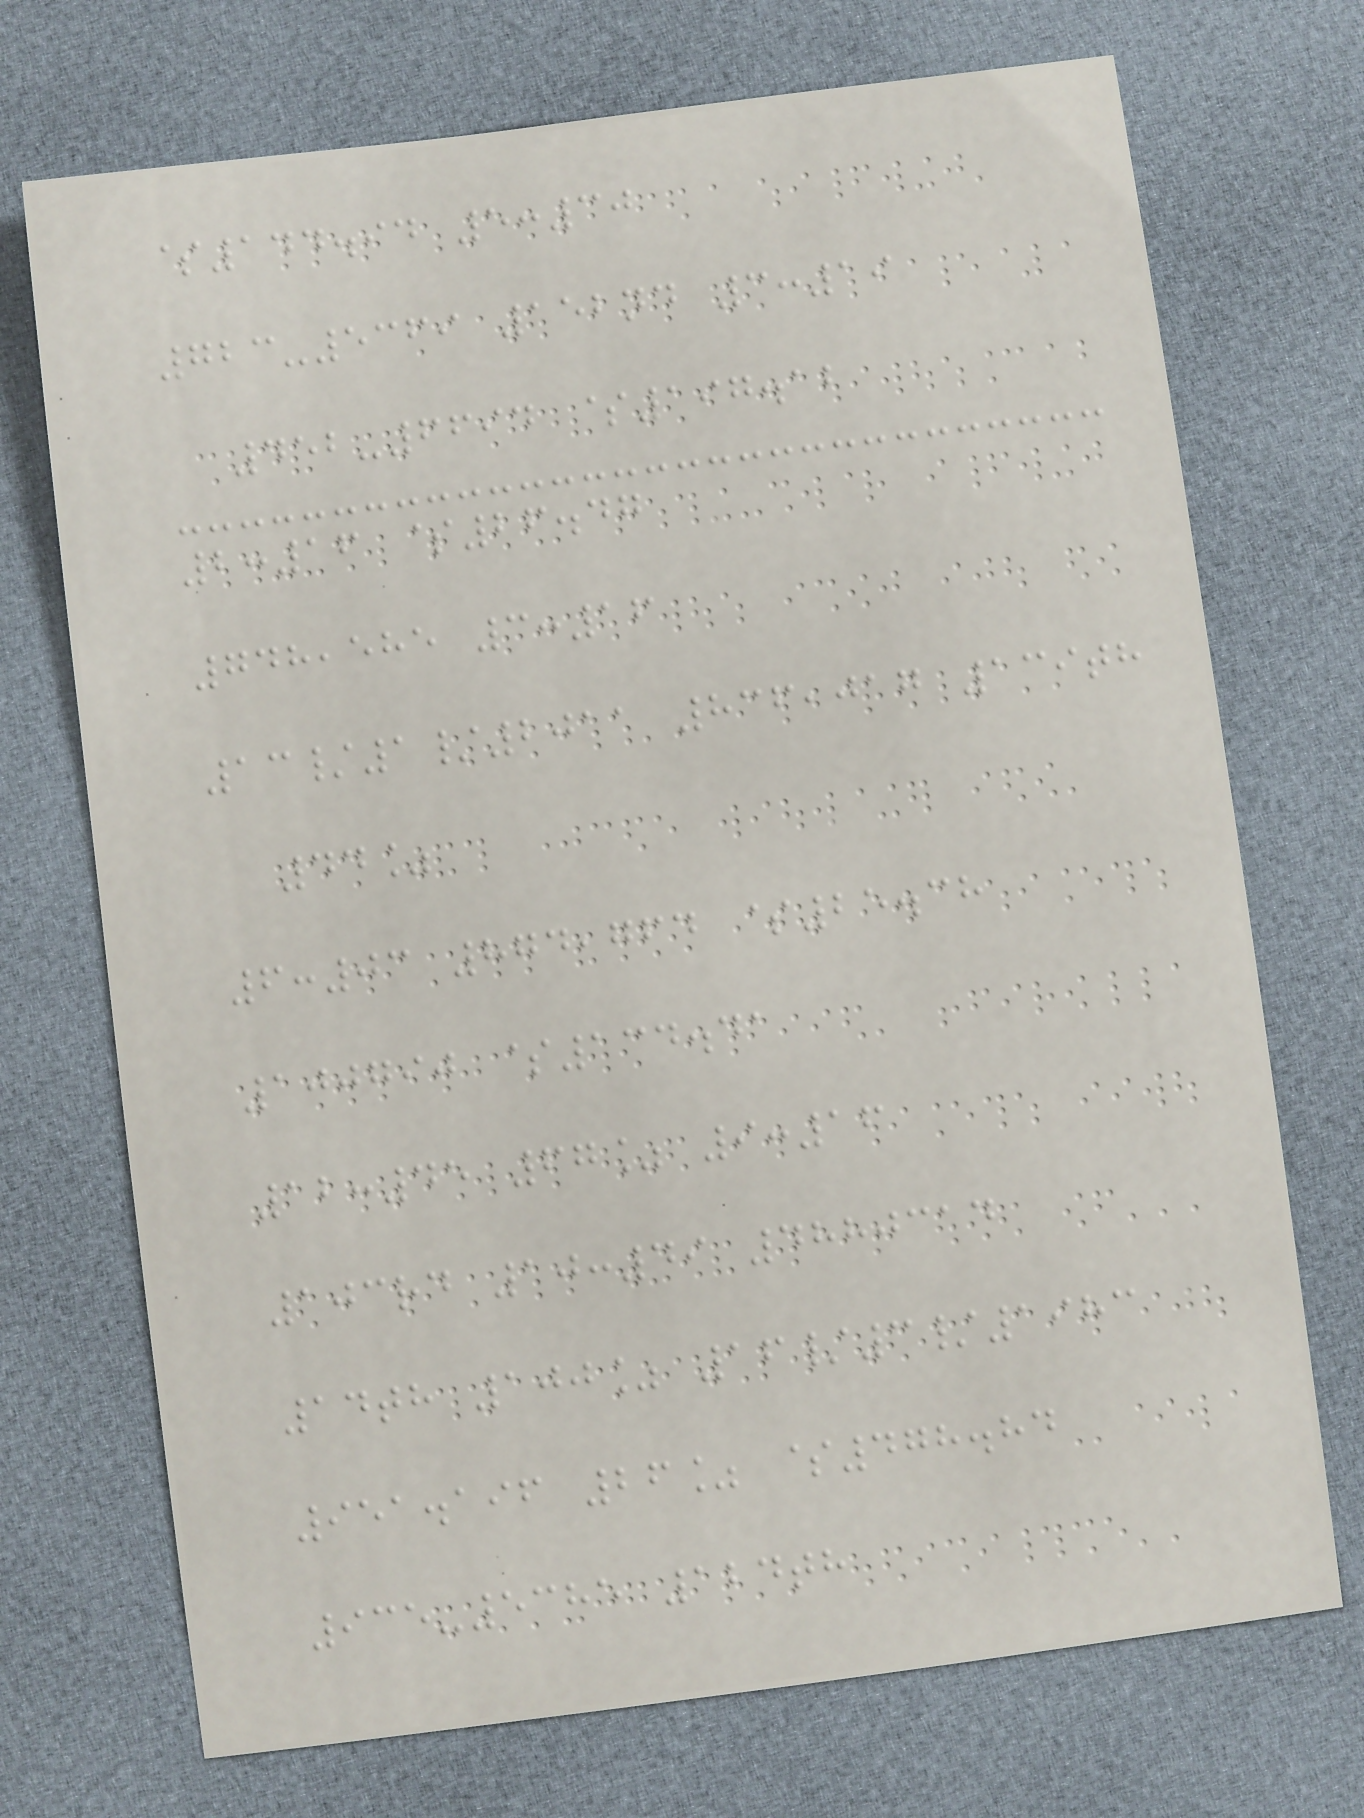$144.94 5:30
723-5369 152nd 3:19
452-6694 $197.12
2:16 $26.47
748,585 3:16
13/1/2011 836,017 139th
44%
6:03 874,764 $25.38
100790 $134.41
12:45 67% 9:16
103rd 10:49 4880314
14th 100% 16/3/1983
951.196 26% $478.84
935-5385 124th
